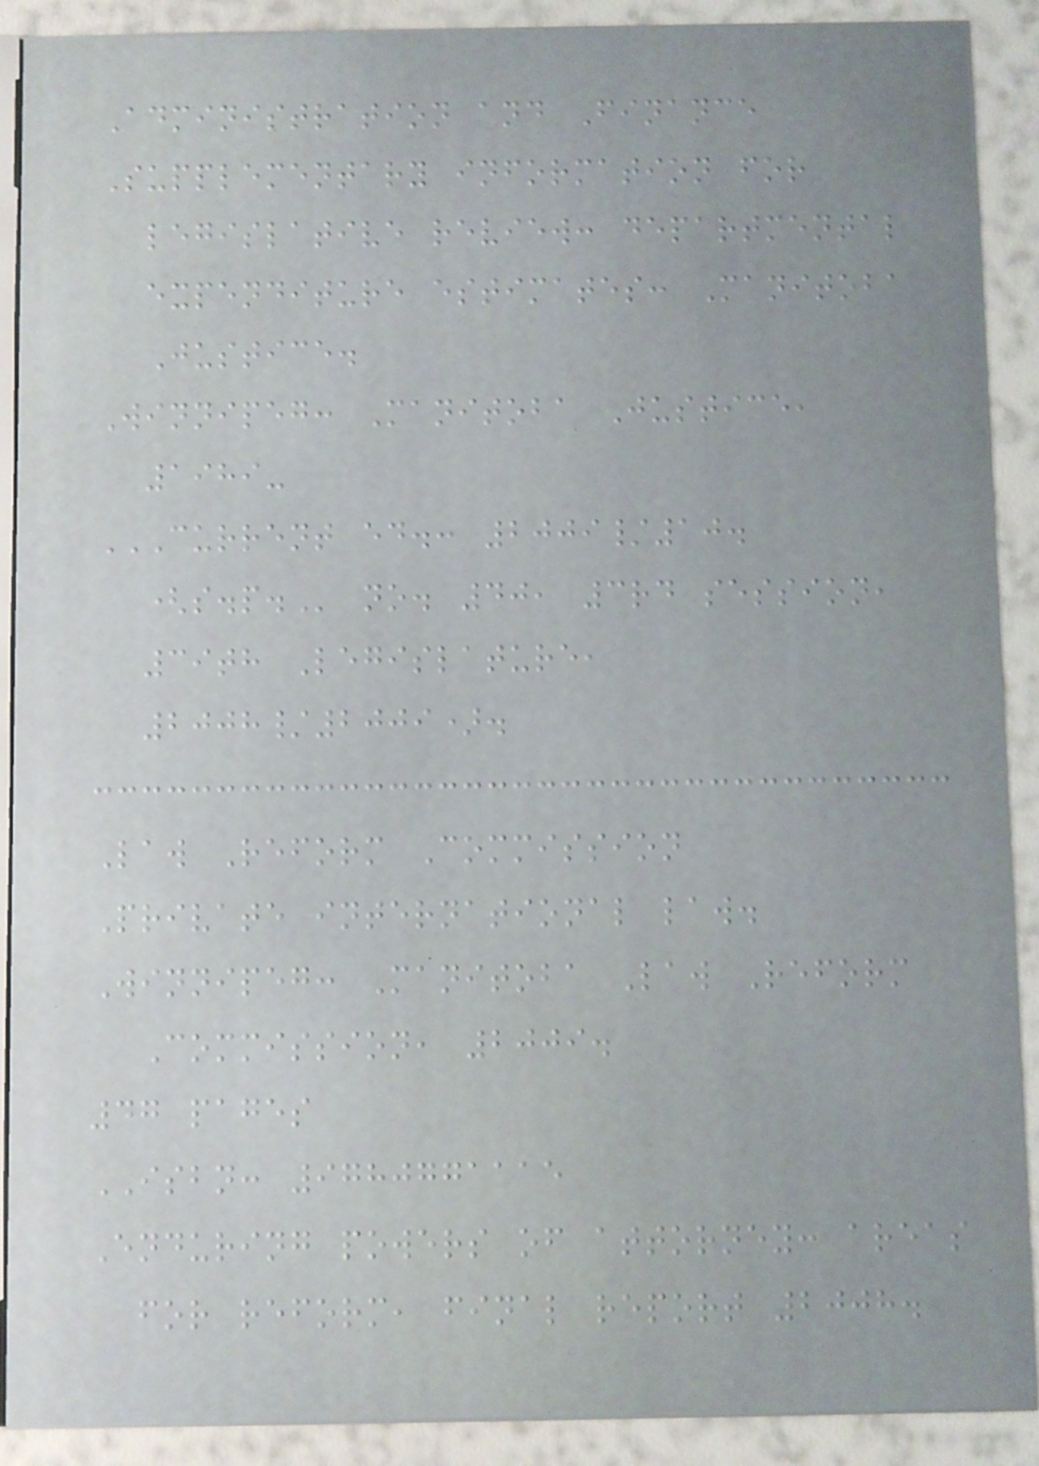Administration and Finance
Supplementary information for
legislative review: departmental
expenditure estimates: Manitoba
Justice.
Winnipeg: Manitoba Justice,
1989-
CURRENT ED.: 2009/10.
(S.P. no. 40, 3rd session,
39th Legislature,
2008/2009).
Law Reform Commission
Private international law.
Winnipeg: Manitoba Law Reform
Commission, 2009.
47 pages
ISBN: 9780771115
Enduring powers of attorney: areas
for reform, final report 2008.
